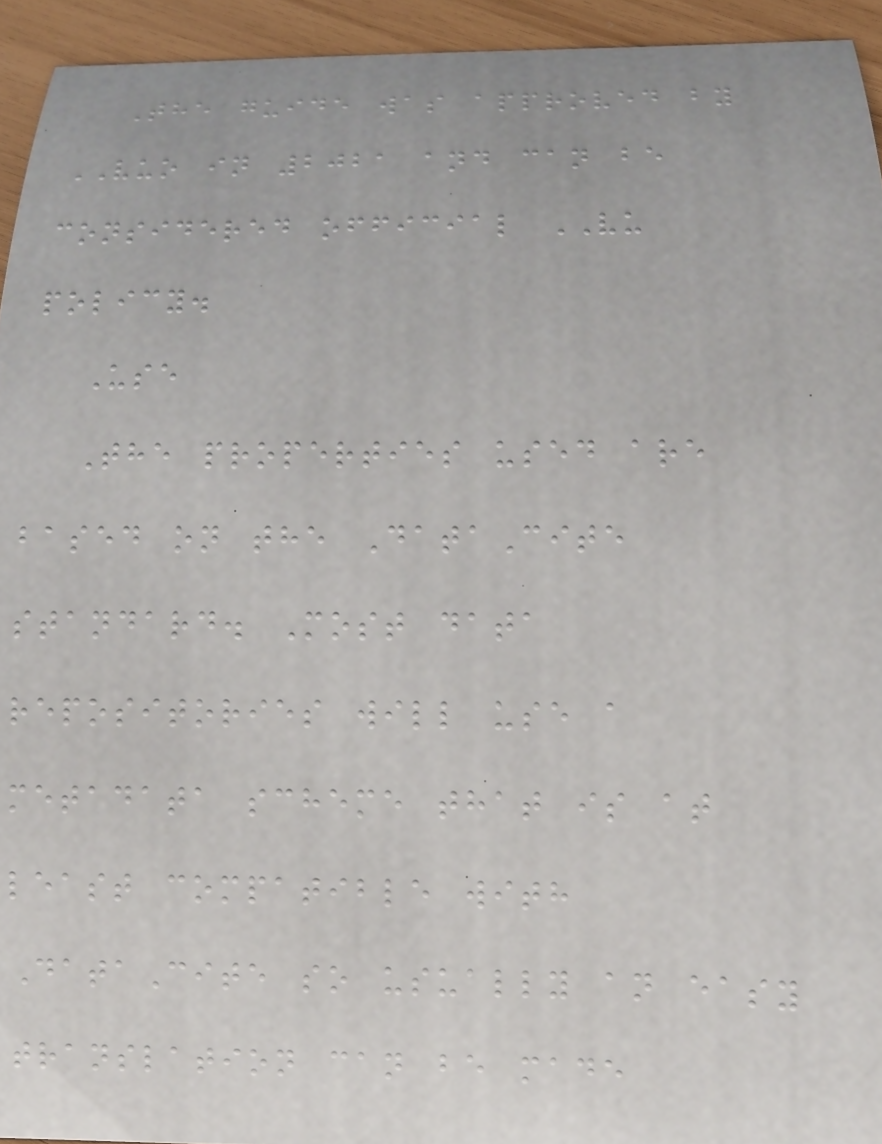The guide was approved by
VUO in 2021 and can be
considered official VU
policy.
Use
The properties used are
based on the DataCite
standard. Most data
repositories will use a
metadata scheme that is at
least compatible with
DataCite so usually an easy
translation can be made
